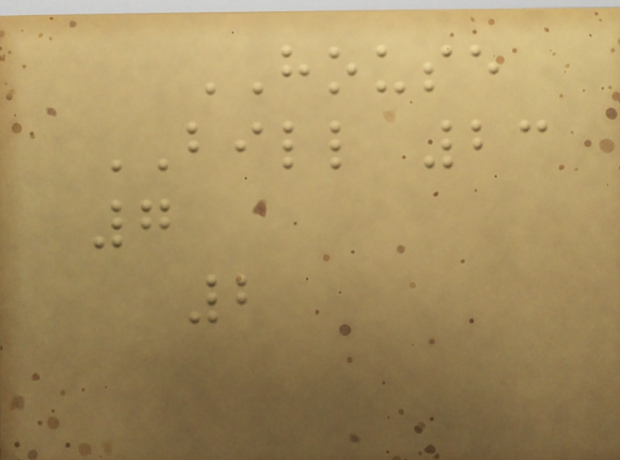HOUSE
BILL 23
7
2
